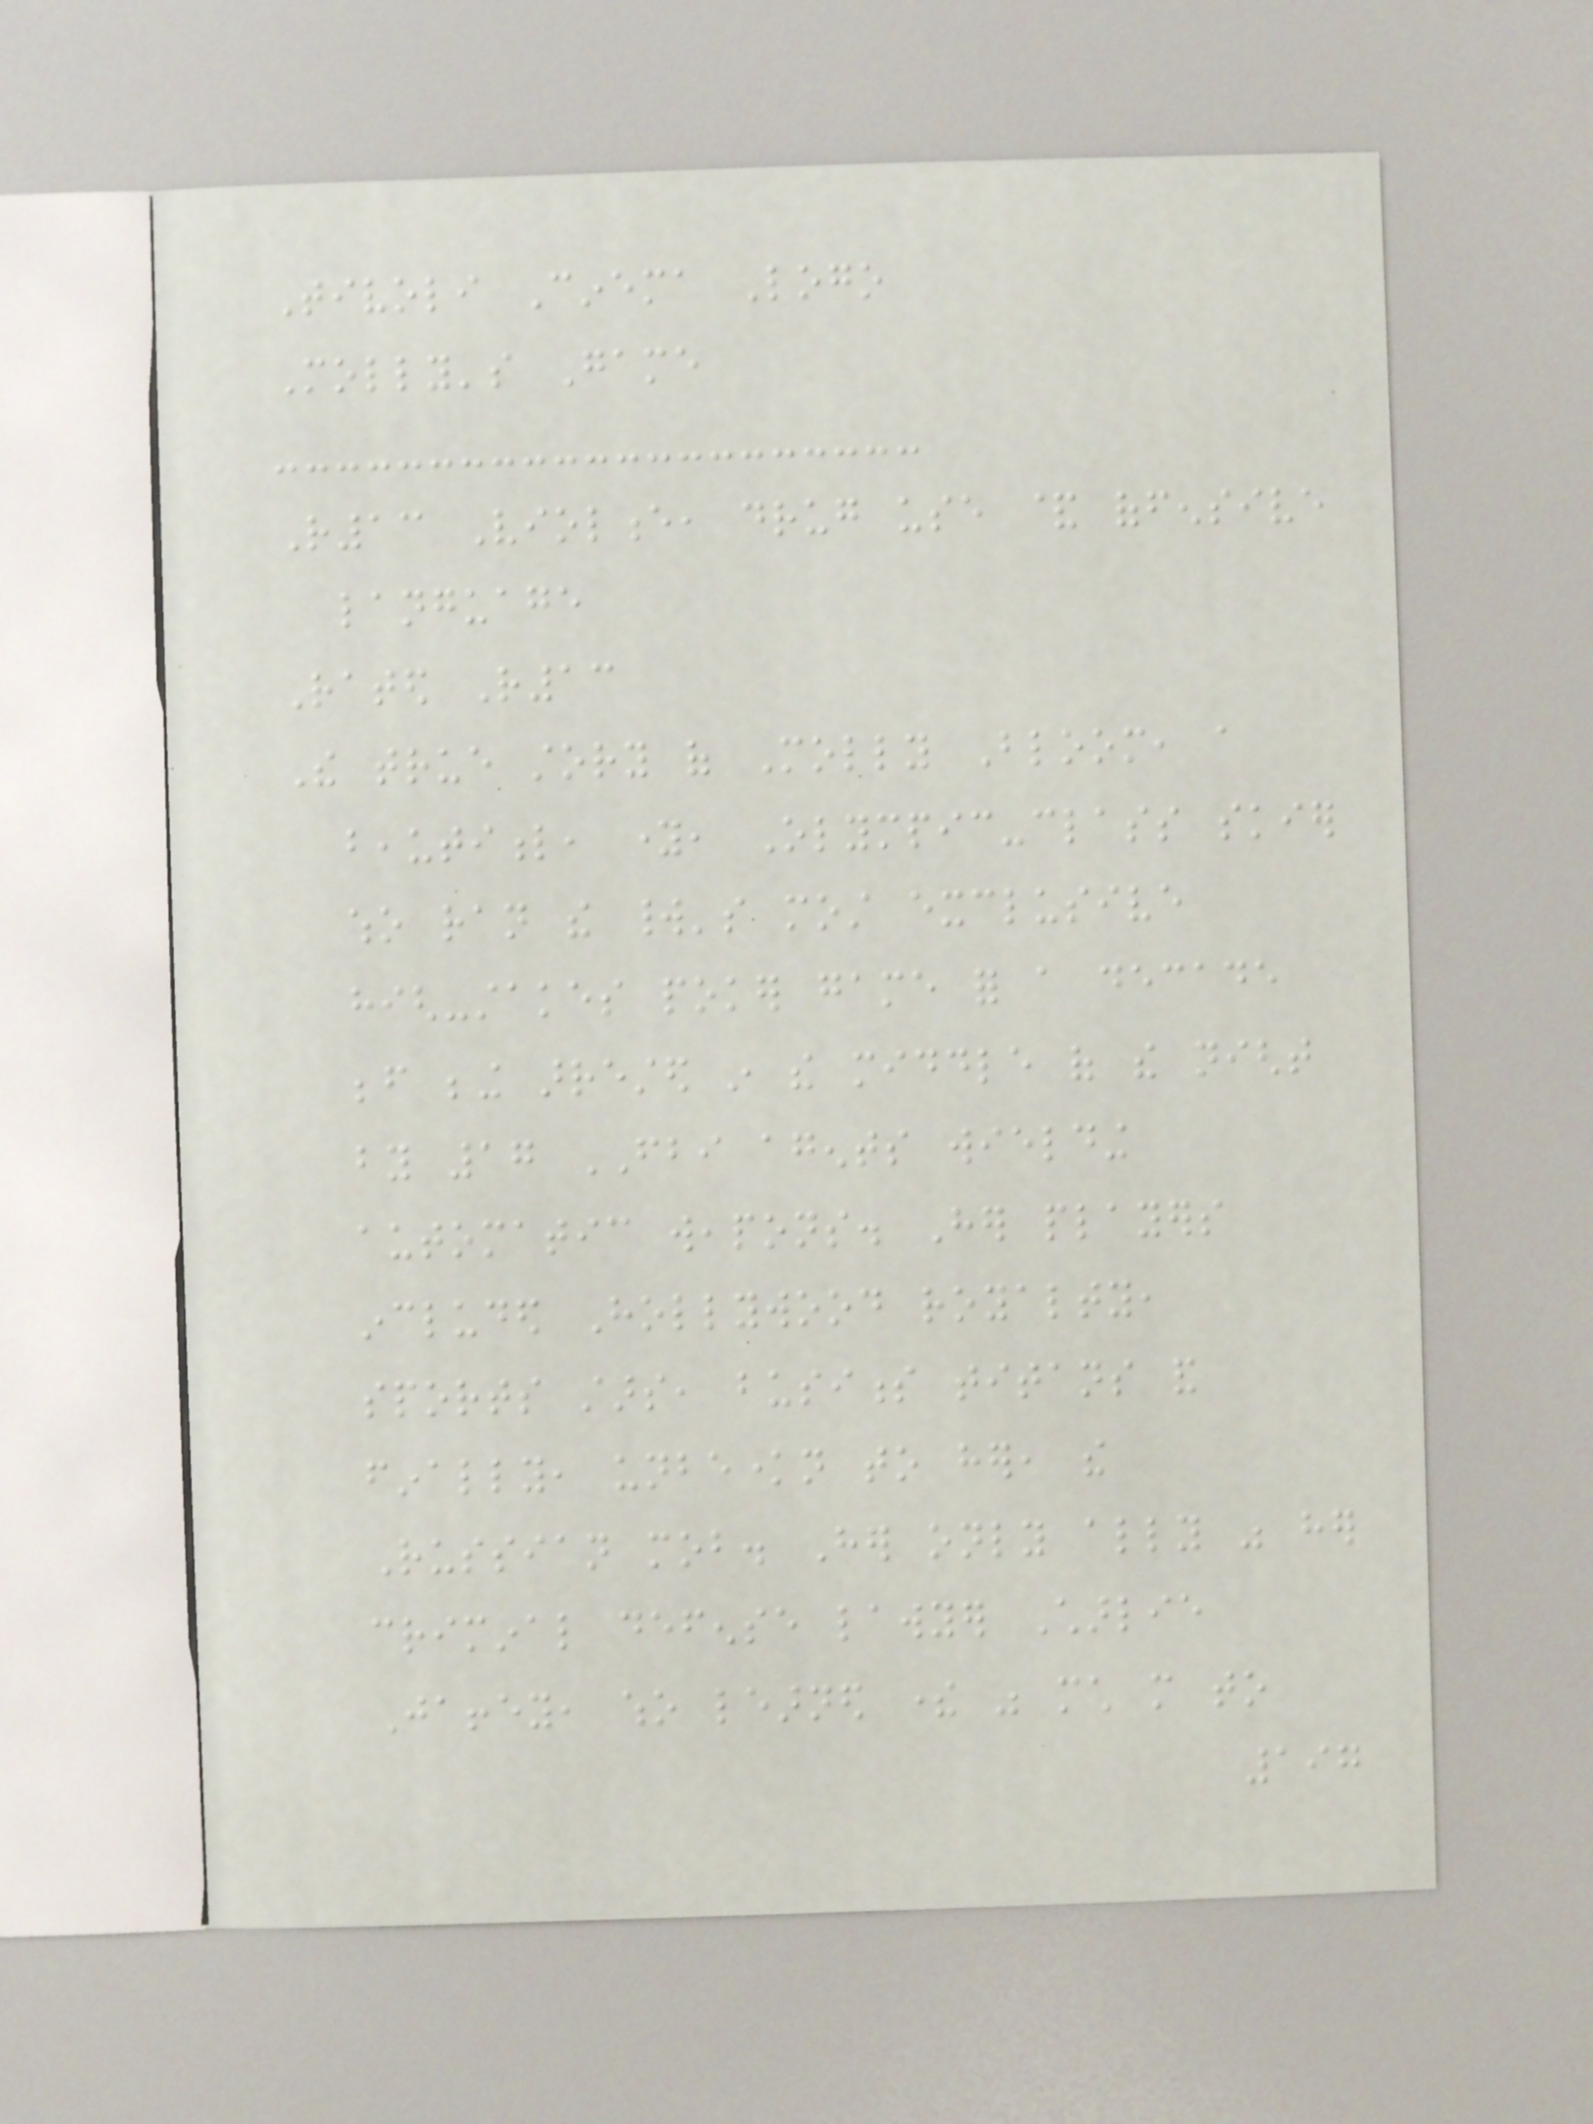Tivoli Cinema Logo
Molly's Game
R13 Violence, drug use & offensive
language
Rated R13
The true story of Molly Bloom, a
beautiful, young, Olympic-class skier
who ran the world's most exclusive
high-stakes poker game for a decade
before being arrested in the middle of the night
by 17 FBI agents wielding
automatic weapons. Her players
included Hollywood royalty,
sports stars, business titans and
finally, unbeknown to her, the
Russian mob. Her only ally was her
criminal defense lawyer Charlie
Jaffey, who learned there was much more to
197
